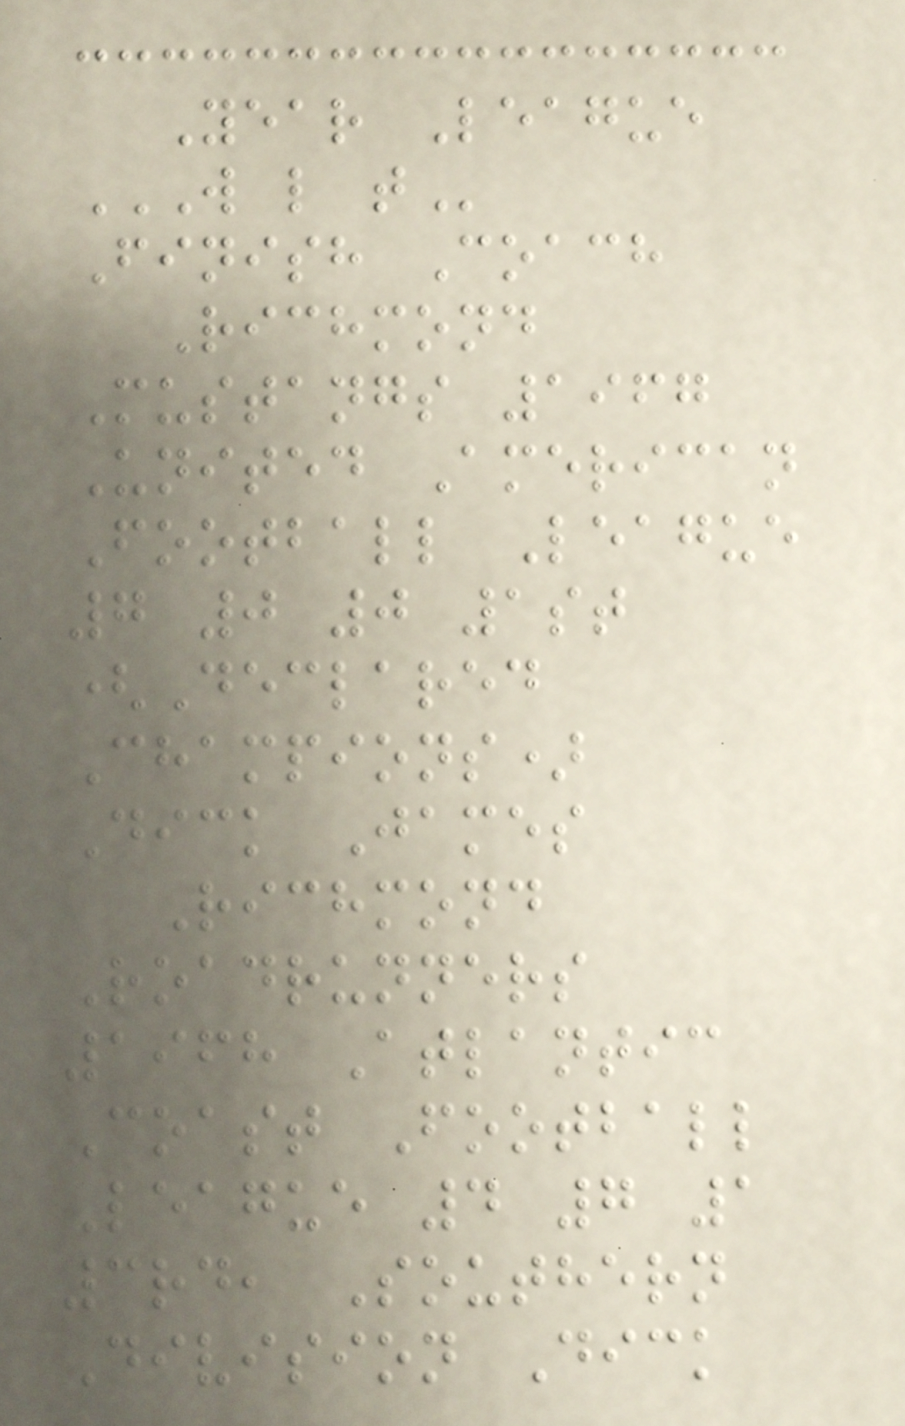Year League
W L T
Finish Coach
Richmond
Mustangs 1967
United American
Football League
7 0 0 1st
(Declared
Champions)
Dick James
Richmond
Roadrunners
1968 Atlantic
Coast Football
League 4 7 1
3rd, Southern
Division Dick
